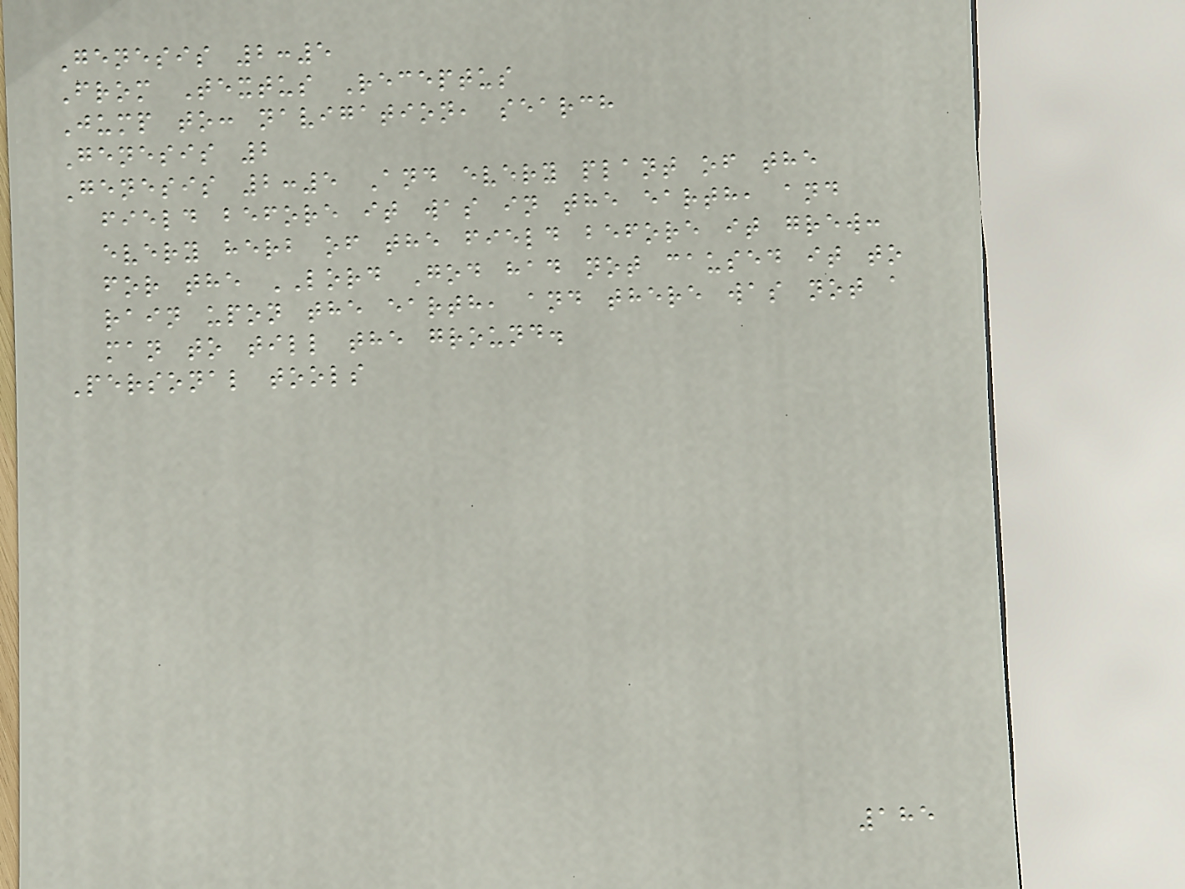Genesis 2:5
From Textus Receptus
Jump to: navigation, search
Genesis 2
Genesis 2:5 And every plant of the
field before it was in the earth, and
every herb of the field before it grew:
for the LORD God had not caused it to
rain upon the earth, and there was not a
man to till the ground.
Personal tools
185
